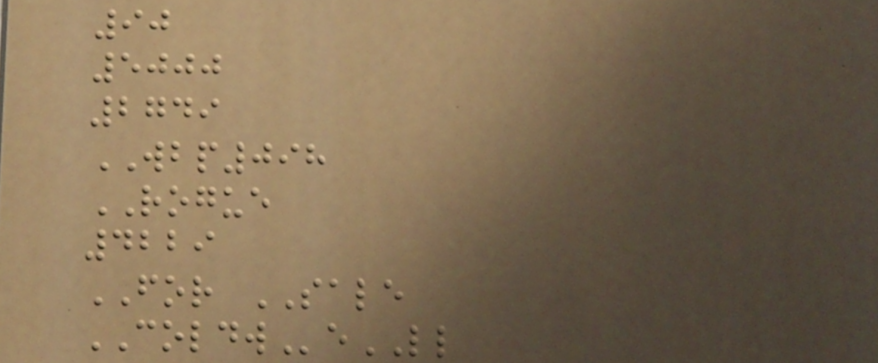90
5000
2749
WBP098
ROGUE
4229
FOR SALE
COLDWeLL
